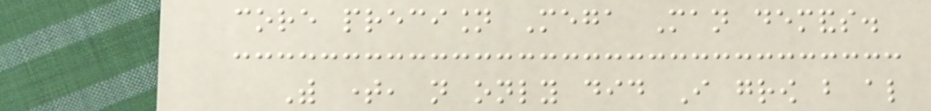core precision Mega Man demands.
With time, not only did I grow but also
